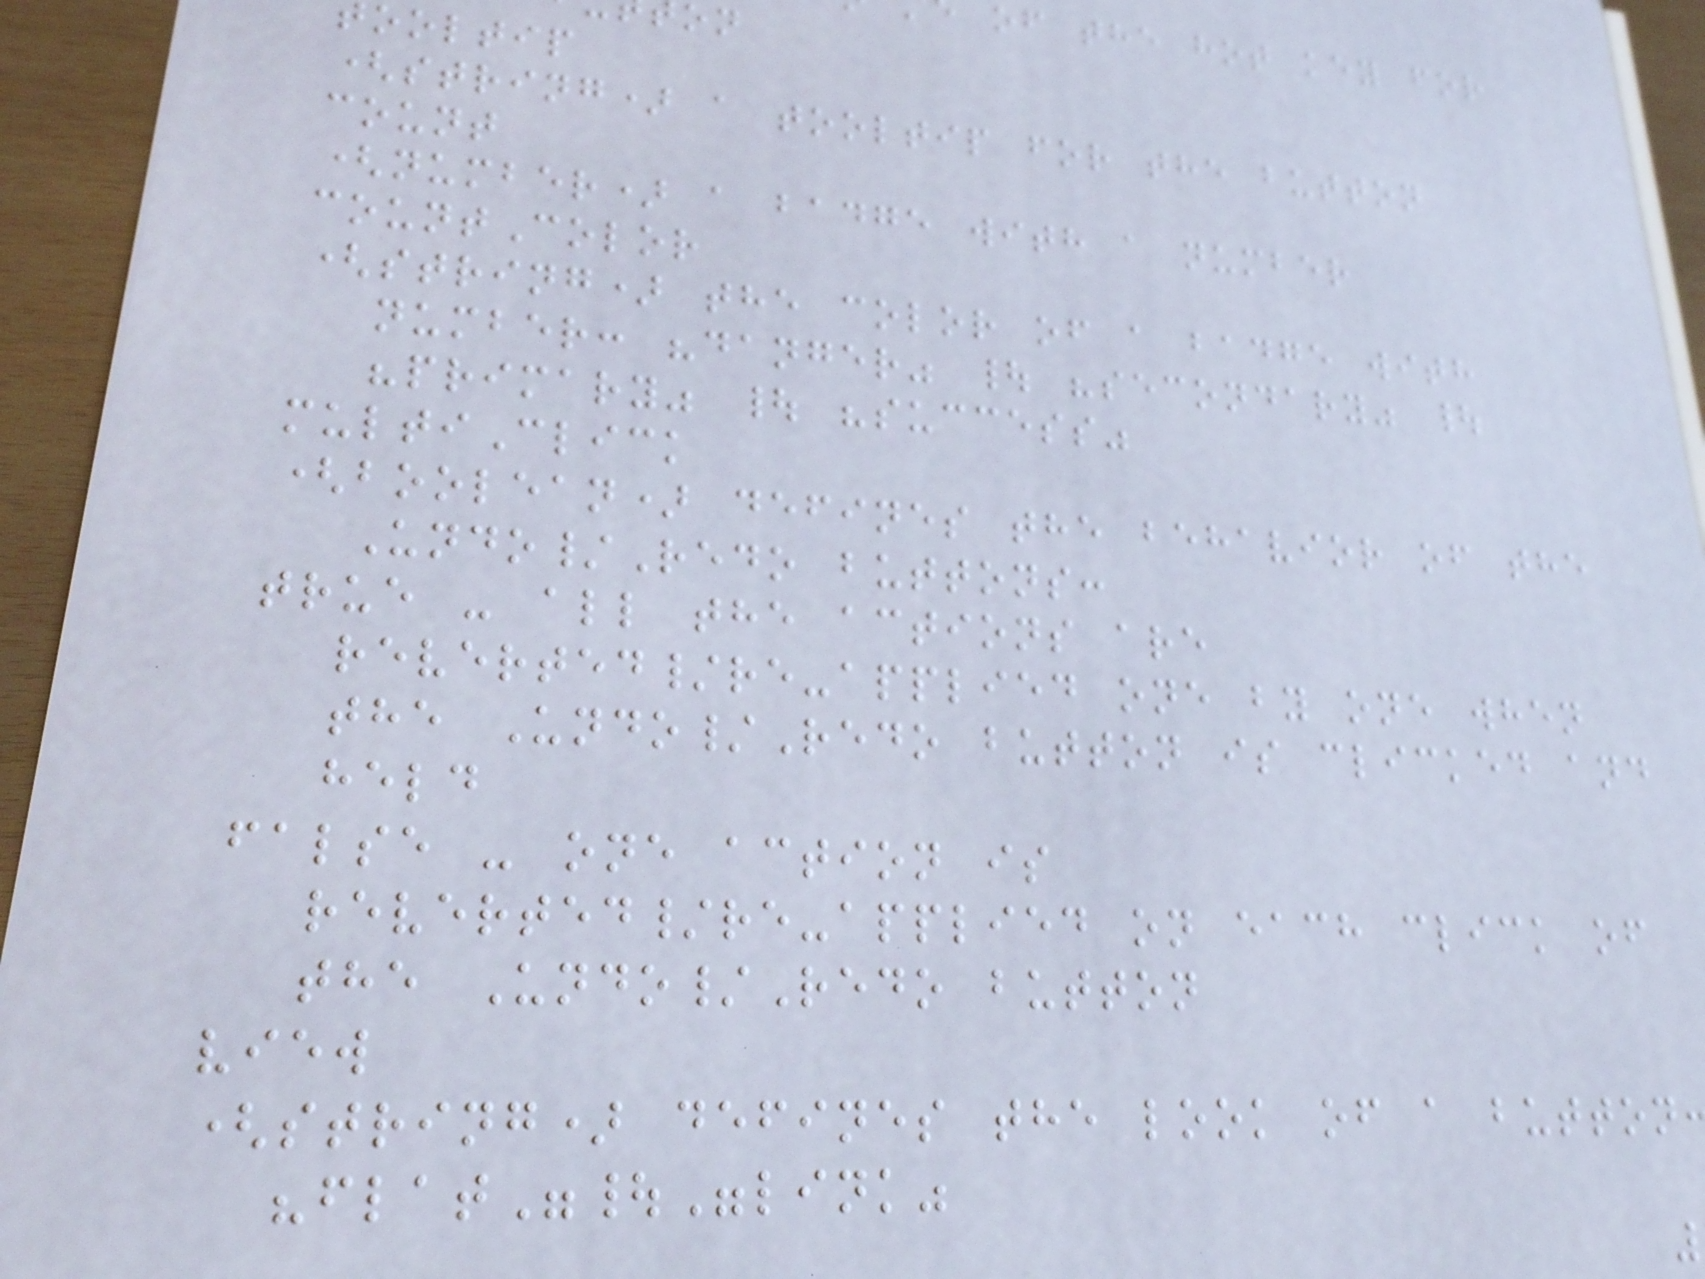of the hot key for
ooltip
(string) a tooltip for the button
count
(number) a badge with a number
countColor
(string) the color of a badge with
number: "danger" | "secondary" |
"primary" | "success"
multiClick
(boolean) defines the behavior of the
Undo/Redo buttons:
true - all the actions are
reverted/re-applied one by one when
the Undo/Redo button is clicked and
held
false - one action is
reverted/re-applied on each click of
the Undo/Redo button
view
(string) defines the look of a button
"flat"|"link"
